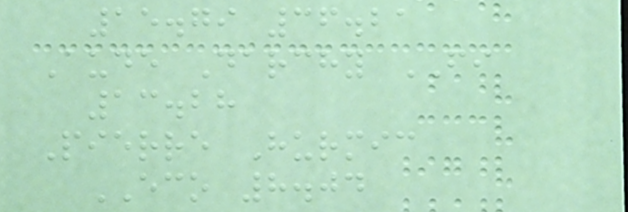15.79 36.21
Aude Darchy FI
13.28
Pierre Hurmic
ECO 8.04
